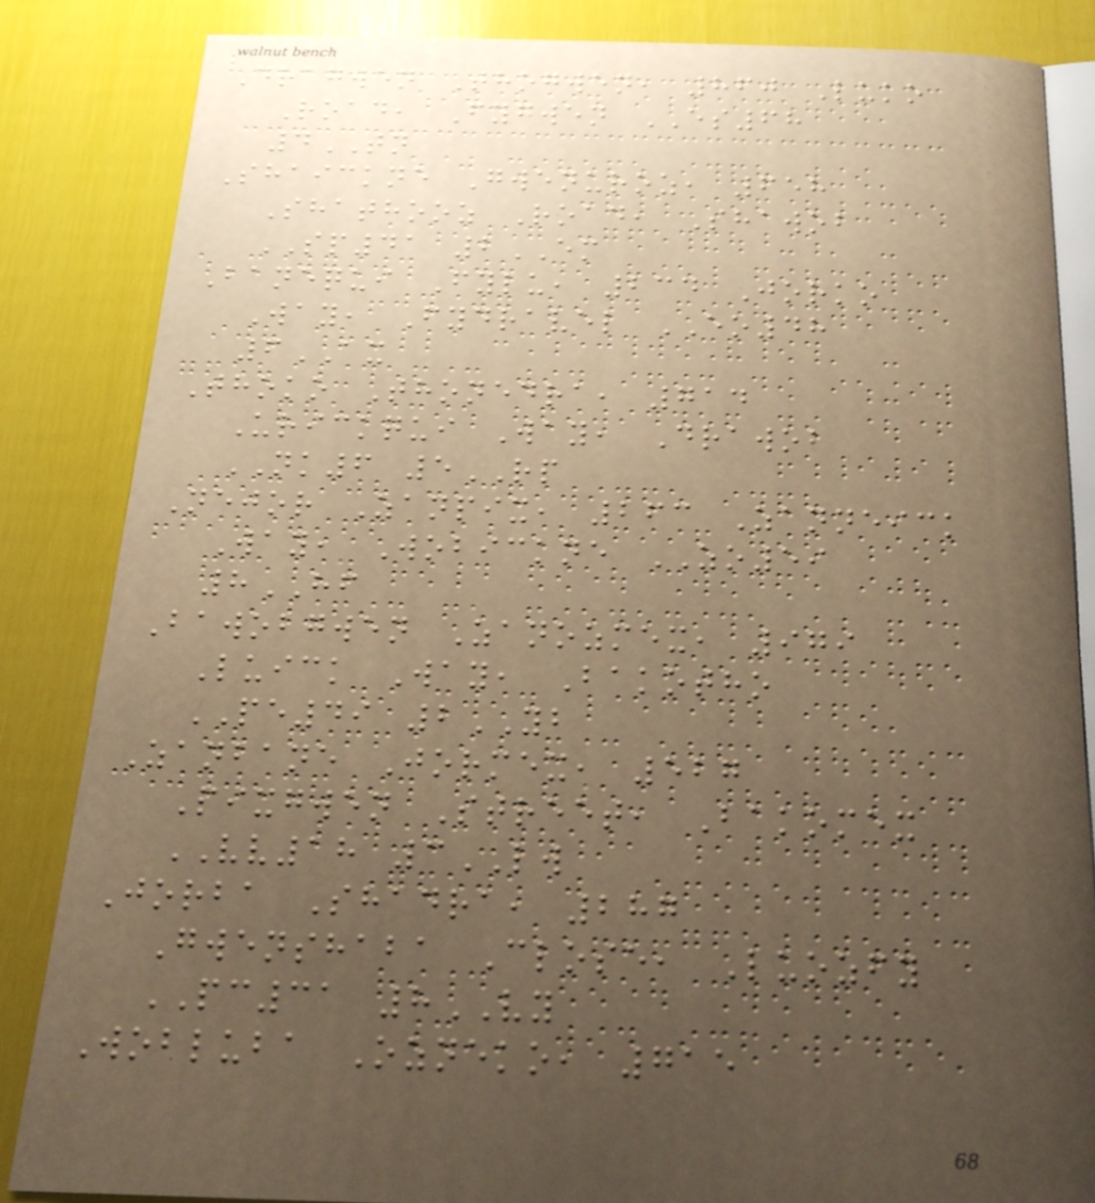Dragwen Thogwen, 860 Luko
Road, Fygwen ES68
4TN
Shaickne Gwenuroz, 658
Shathooz Road, Shawob
SP41 2EM
Banequi Fylu, 234 Jorko
Way, Fydravel EO48
6AX
Thoko Thonedra, 714
Urickqui Way, Drawob
NK6 5RP
Nejor Zanpix, 263 Zanneick
Way, Wobickne ZO59
8HF
Bawobgwen Zanozmex, 979
Luick Way, Bakotho
PE49 2YB
Zanbane Jormex, 527
Pixgwen Street, Bakomex
VV18 3LW
Jorba Shadra, 287
Gwenshaba Close, Luozfy
PC31 8VY
Wobluba Ozneko, 715
